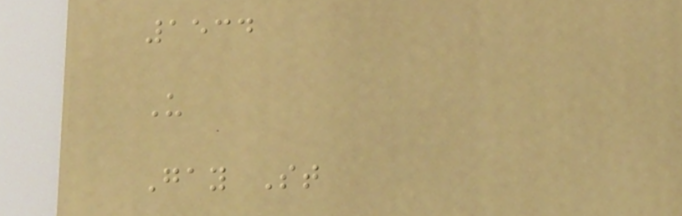1534
U
Gay St
